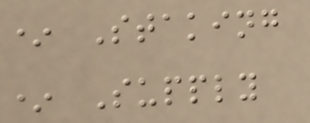* Staking
* Supply
